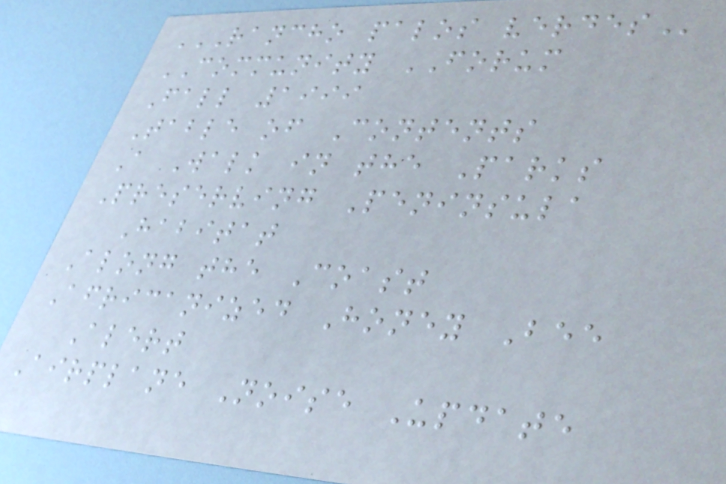RANCHO PALOS VERDES
COMMUNITY FORUM
Fall 1999
Table of Contents
A Walk in the Parks
Preserving Peninsula
Habitat
Along the Coast
Africanized Honey Bee
Alert
Airplane Noise Update
